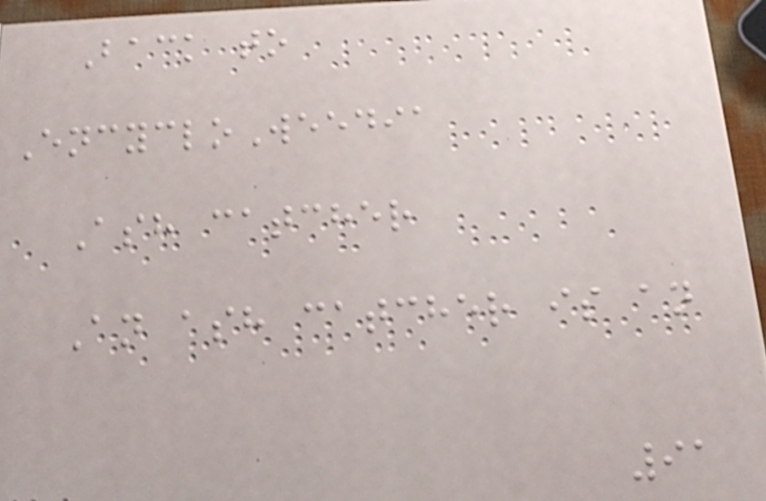Back to
EncycloWeedia
Ash catcher
An ash catcher is an
91
